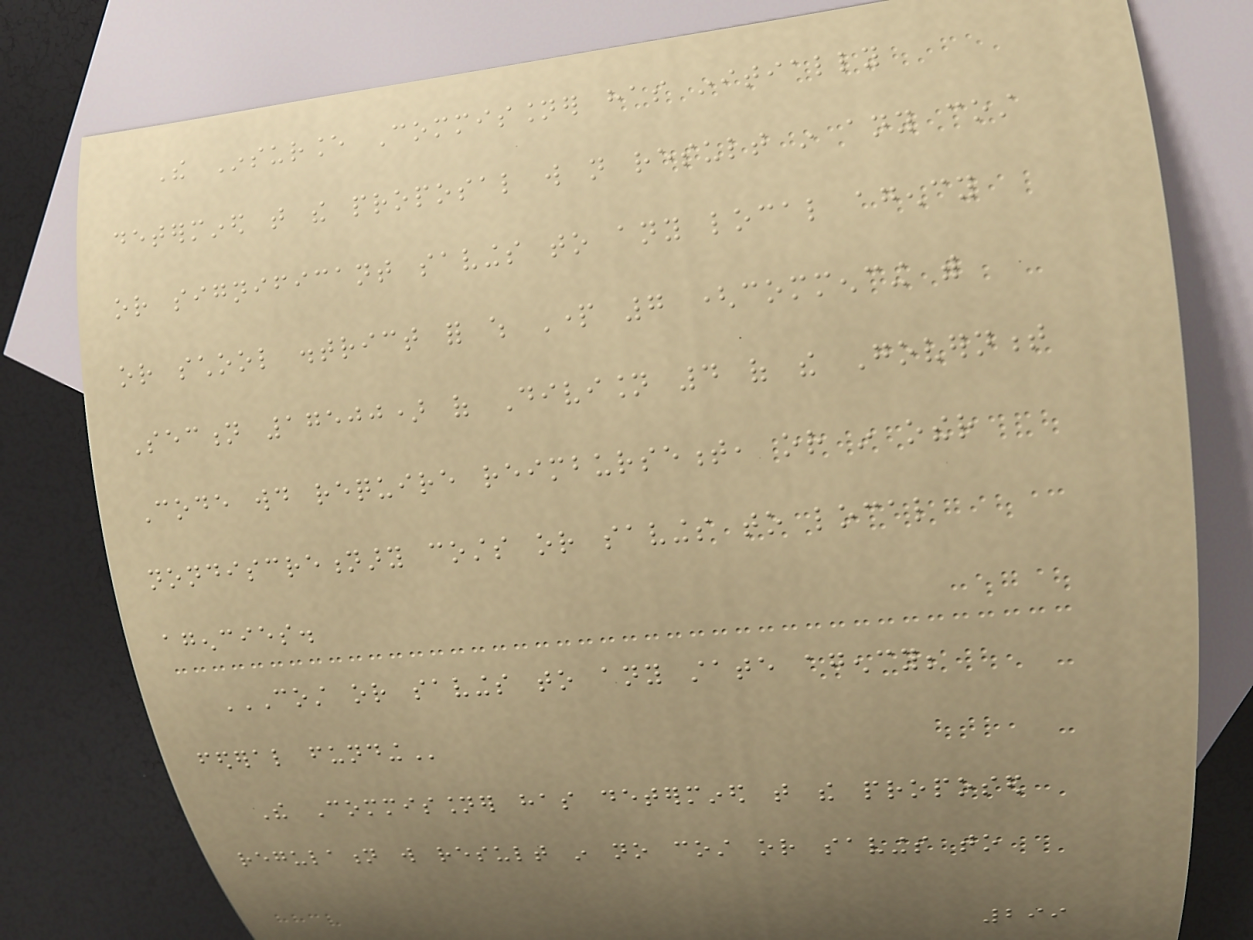The Insurance Commissioner has initially
determined that the proposal will not result in any cost
or significant savings to any local agency
or school district for which Part 7 (commencing with
Section 17500) of Division 4 of the Government
Code would require reimbursement, or in other
nondiscretionary costs or savings to local
agencies.
COST OR SAVINGS TO ANY STATE AGENCY;
FEDERAL FUNDING
The Commissioner has determined that the proposed
regulation will result in no cost or savings to
299
